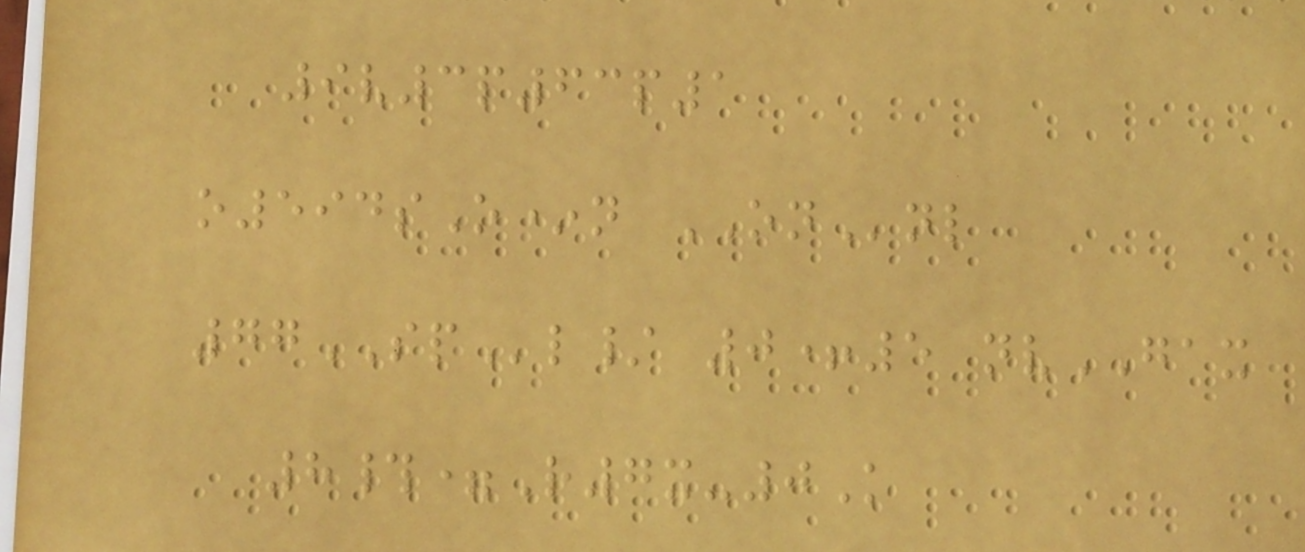9v3p63p1
o594sO*n ONnl
77SPl/ 0+5 nvGAX
8#=R7x-0K
